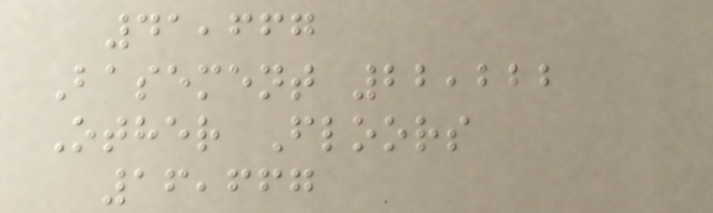41,667
Basement 22,222
Other Floors
16,667
